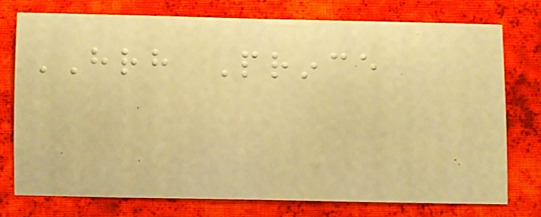HRH Prince
